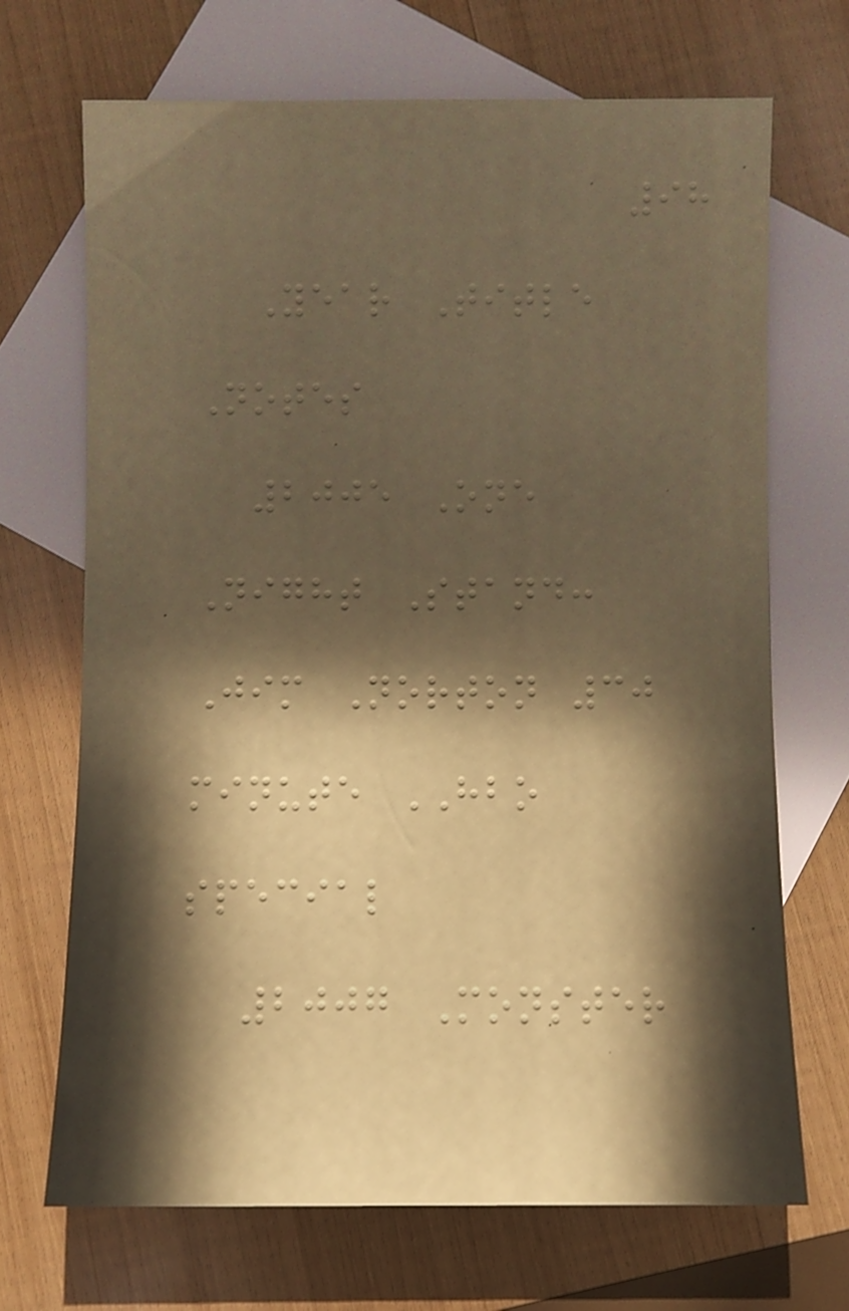98
Year Title
Notes
2005 One
Night Stand:
Jim Norton 30
minute HBO
special
2007 Monster
